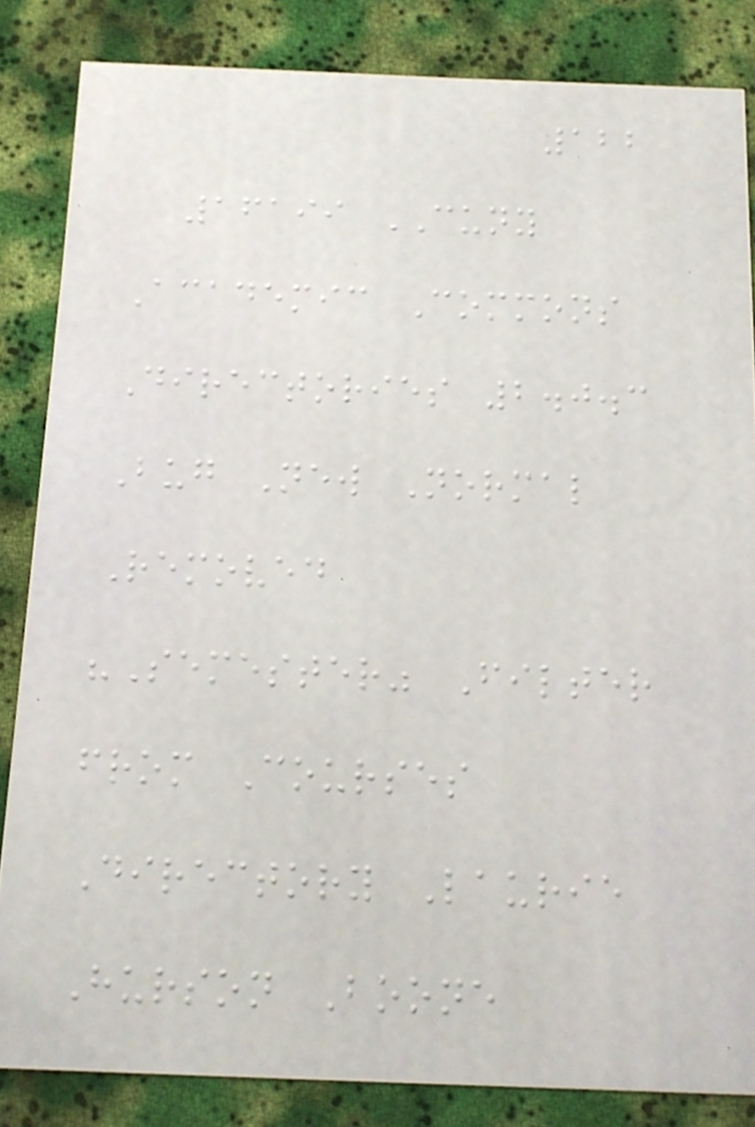122
16199 CUNY
Academic Commons
Directories 2.0.3
Bug New Normal
Removed
"Semester" Filter
from Courses
Directory Laurie
Hurson Boone
